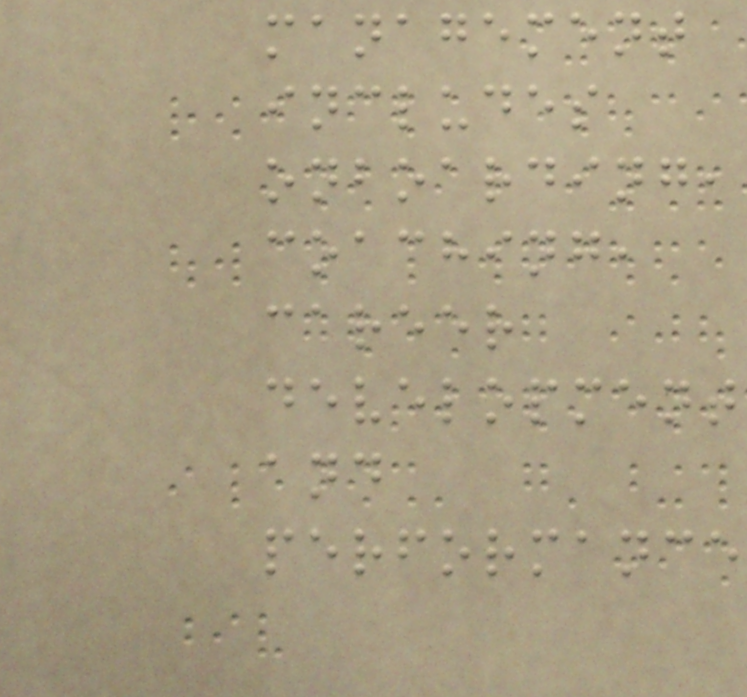management
includes
onboarding,
coaching,
career
development
and
performance
